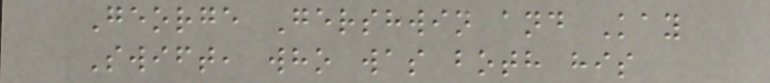George Gershwin and Kay
Swift, who was both his
